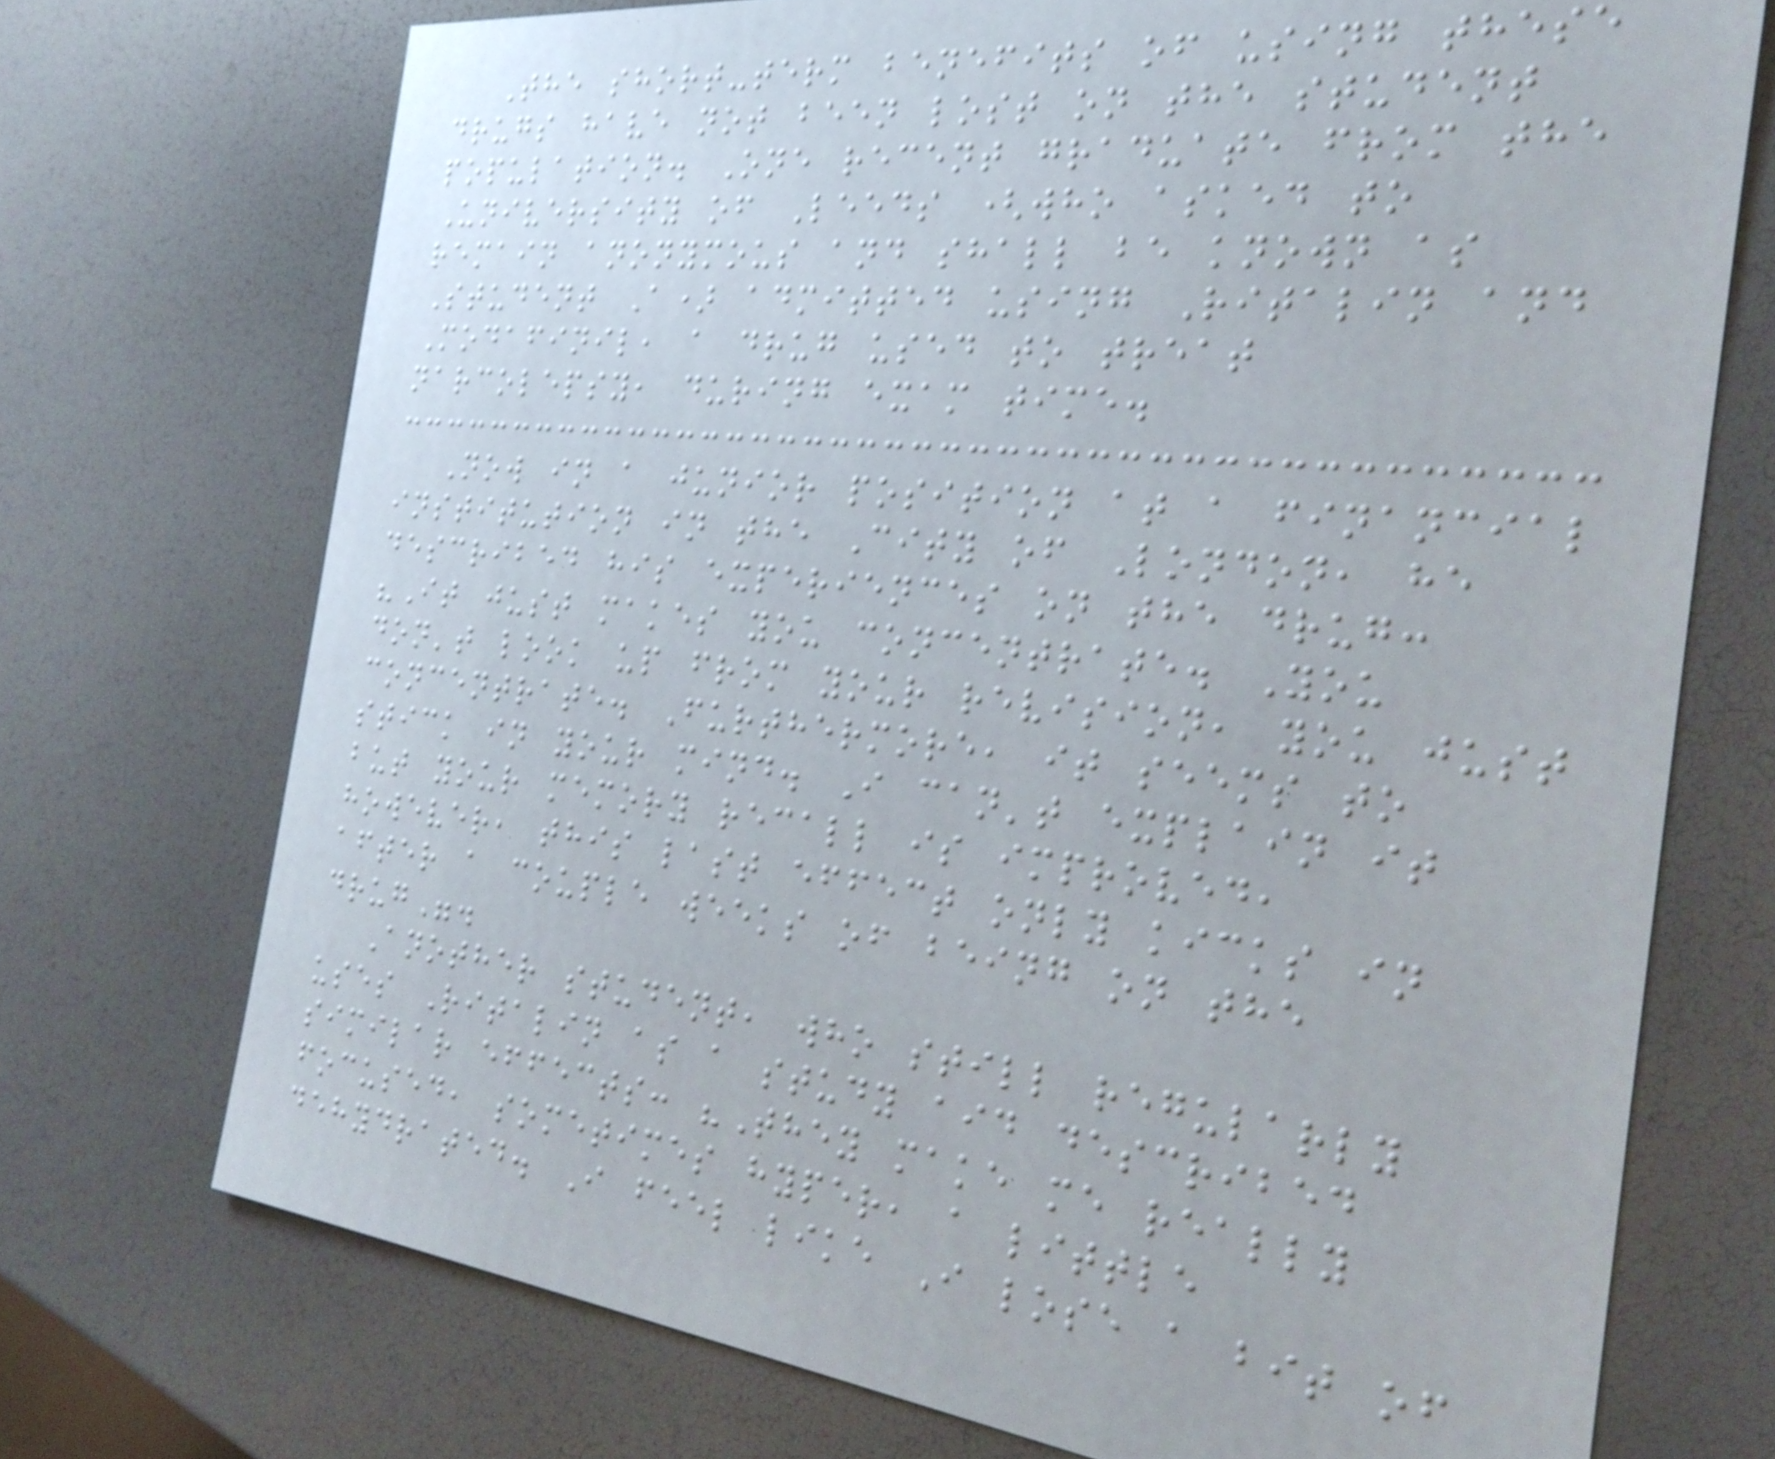The short-term benefits of using these
drugs have not been lost on the student
population. One recent graduate from the
University of Leeds (who asked to
remain anonymous and shall be known as
Student A) admitted using Ritalin and
Modafinil, a drug used to treat
narcolepsy, during exam time.
Now in a junior position at a financial
institution in the City of London, he
described his experiences on the drug:
"It just makes you concentrate. You
don't look up from your revision, you just
concentrate. Furthermore, it seems to
stick in your mind. I can't explain it
but your memory recall is improved,
however, this last effect only kicks in
after a couple weeks of being on the
drug".
Another student, who still regularly
uses Ritalin as a study aid described
similar effects: "They make me really
focused, sometimes hyper, a little
dehydrated. I feel like I lose a bit of
